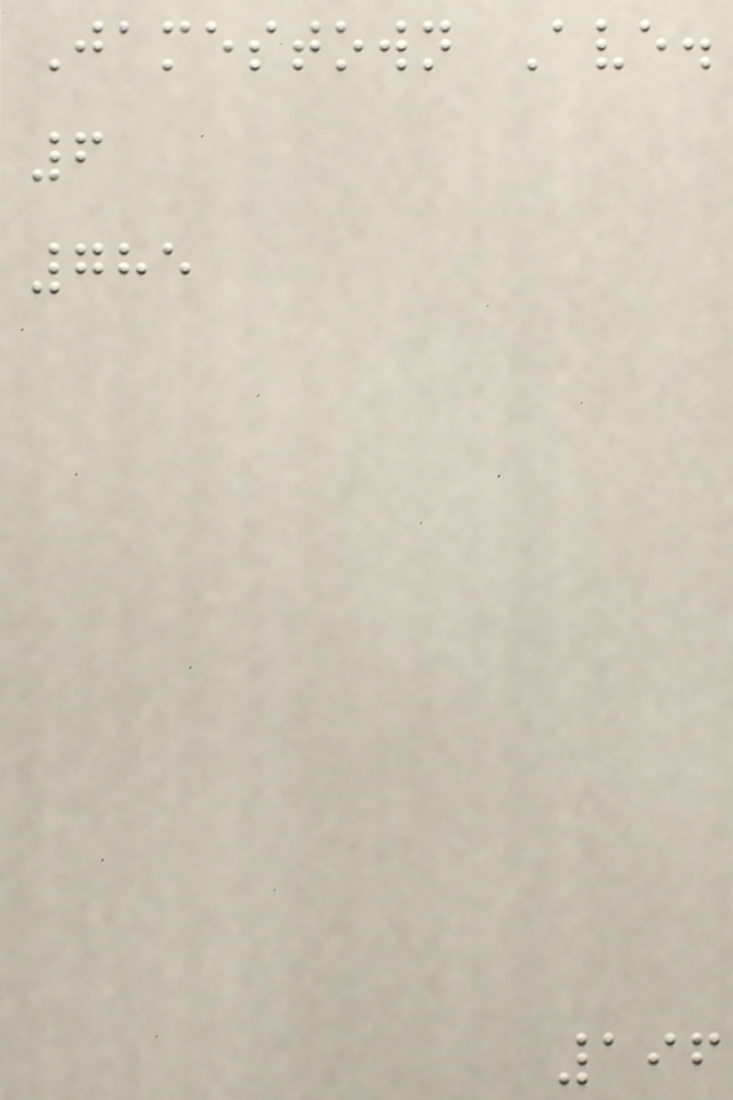Jamestown Ave.
6
785
196
